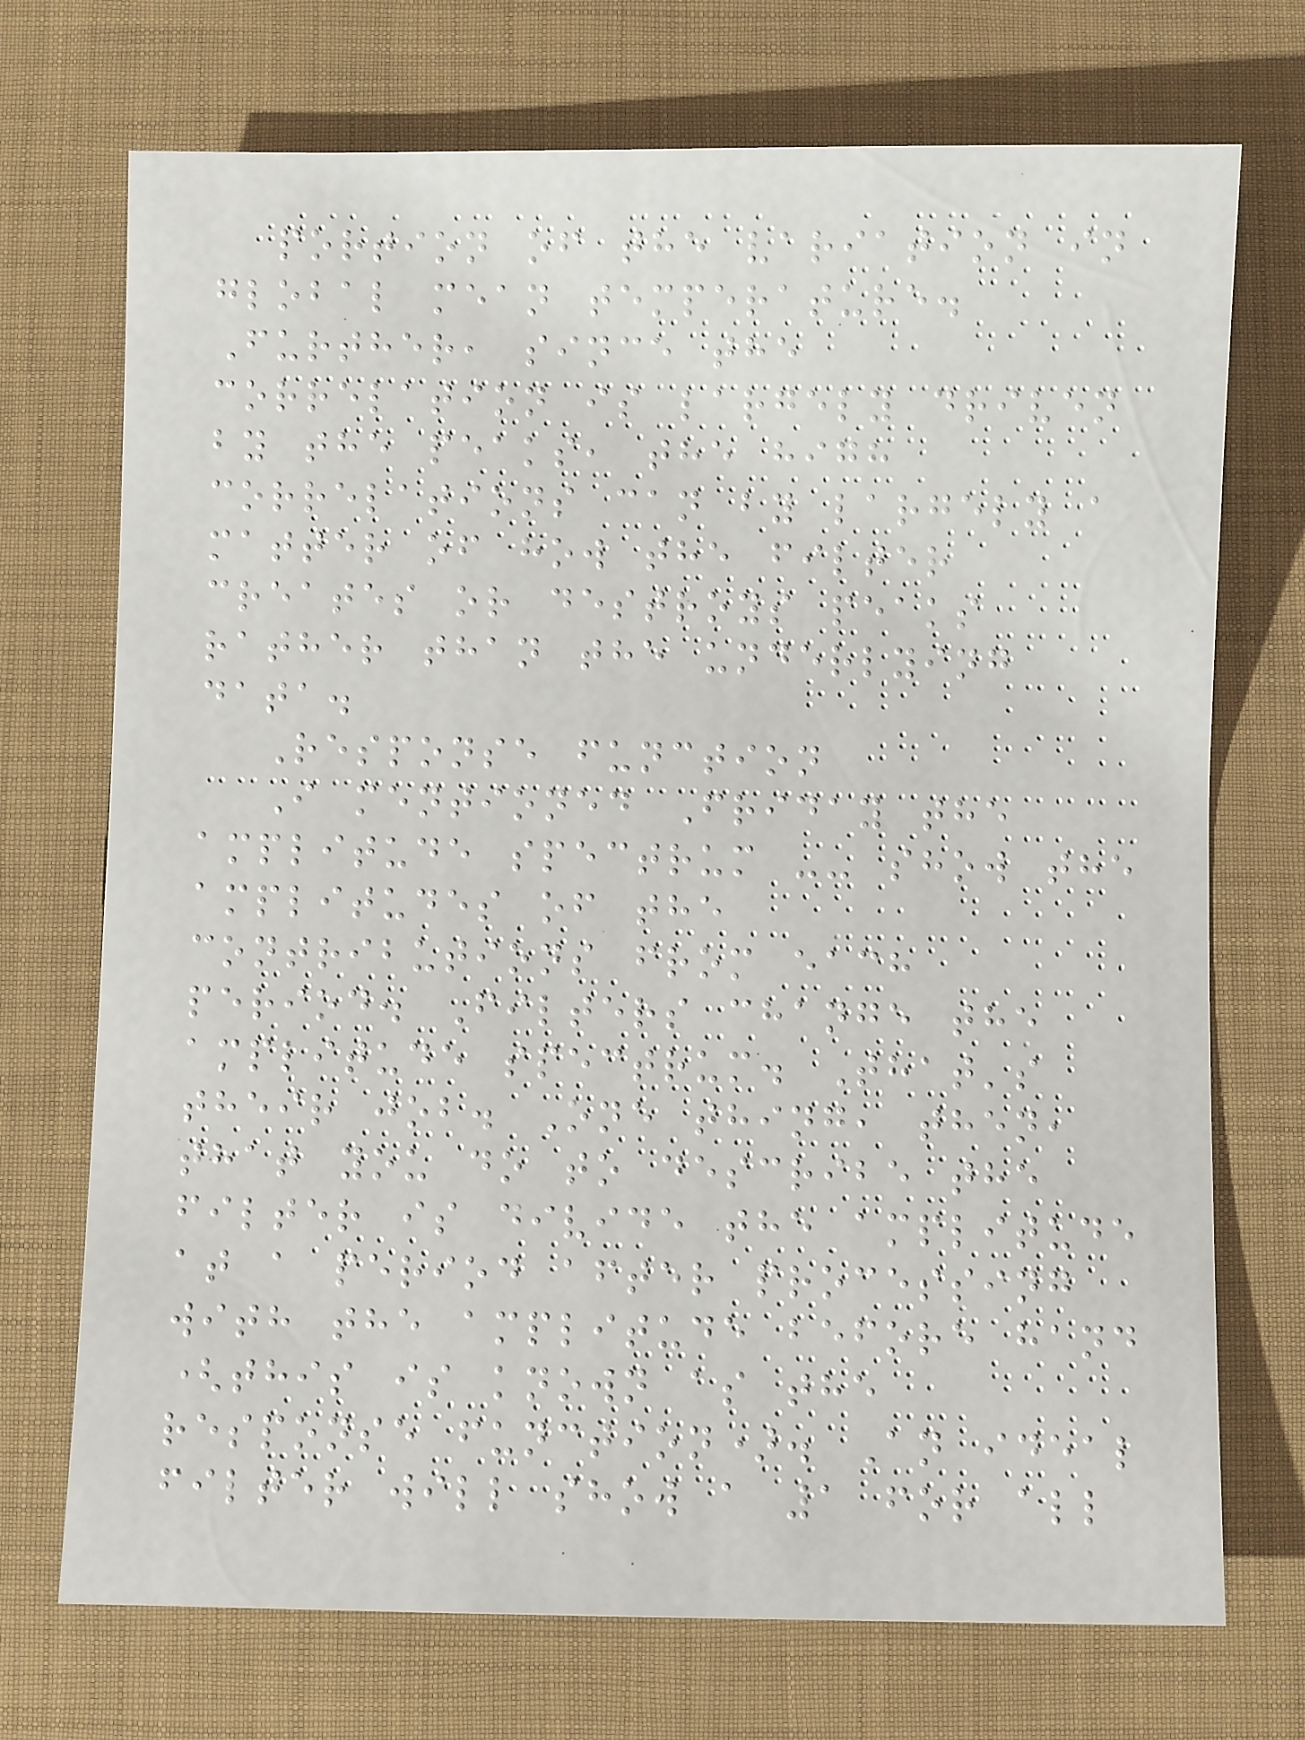portion of the variation in
global mean temperature.
Further, since the
correlation is largely driven
by the peaks, the high
correlations can by largely a
matter of how the filter
creates or destroys peaks
rather than the underlying
data.
Response function
I mentioned Friday the
amplitude spectrum -- show the
amplitudes of the
contributions from each
period. Filters change the
amplitude spectrum. That's
their job. One thing, then,
that you do to describe the
filter is divide the amplitude
at a period after processing
with the amplitude before hand
(this is known as the
response function). An ideal
filter will show a 1 for all
